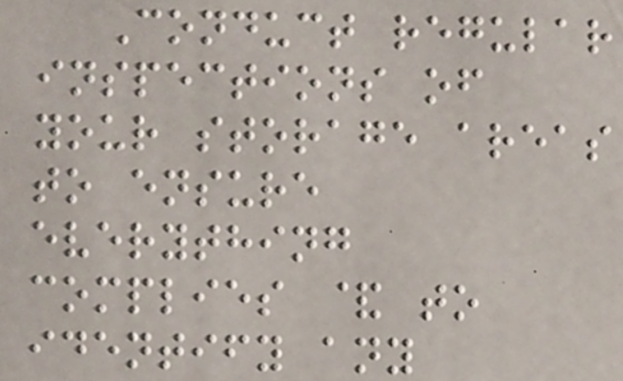Conduct regular
inspections of
your storage areas
to ensure
everything
complies & to
identify any
